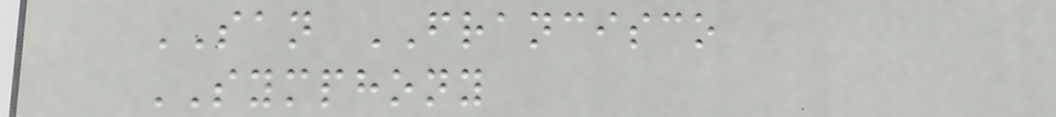SAN FRANCISCO
SYMPHONY
